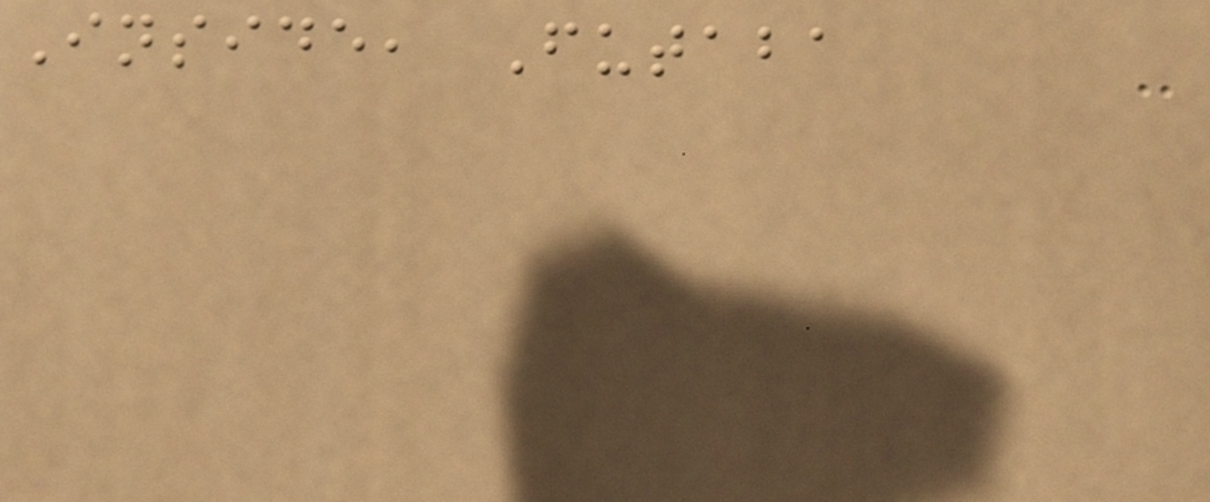Inside, Futaba
